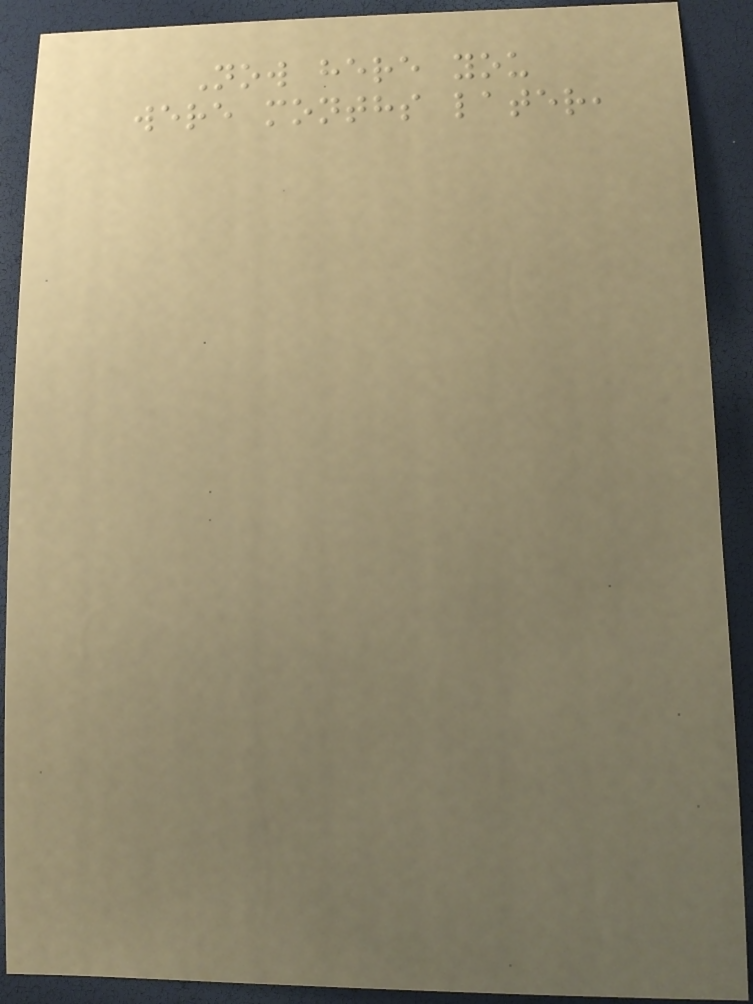Now here you
were months later,
